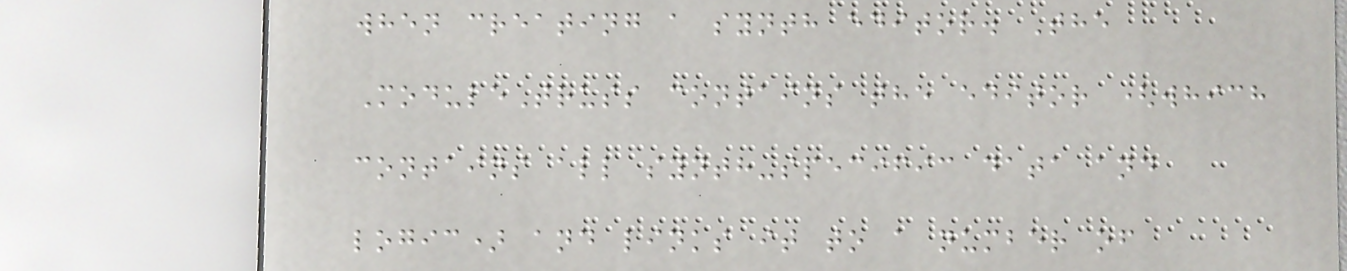when creating a synth editor. The
ModuleTruss contains the editor (which
contains all synth-specific data and
logic) and links it to a number of
